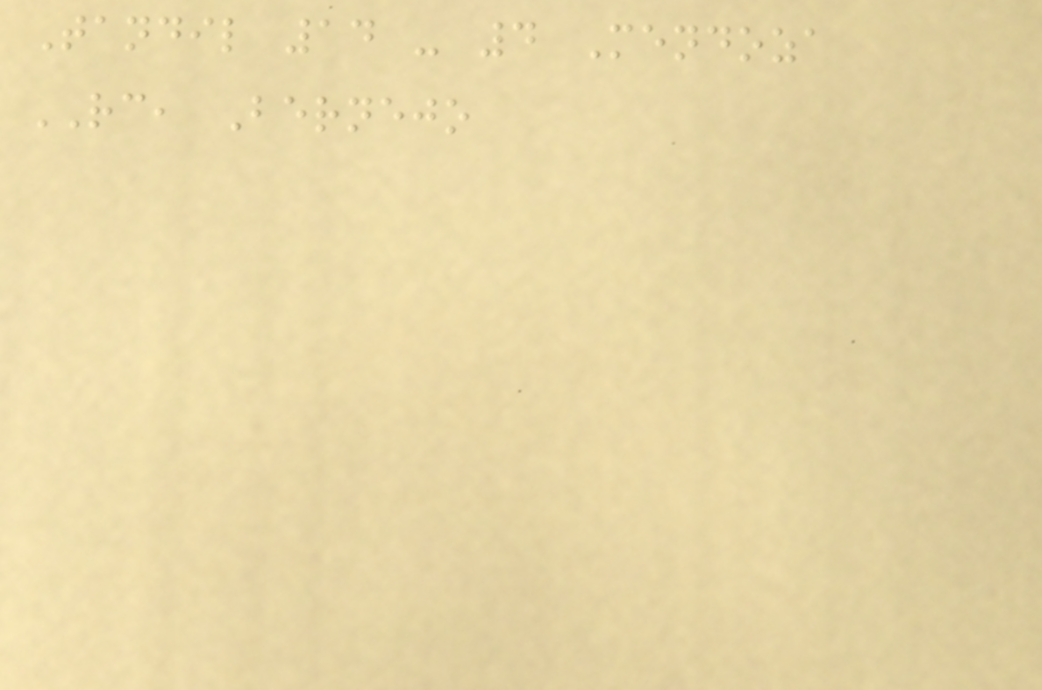Tandil 14 - 4 Mendoza
RC, Bernejo
